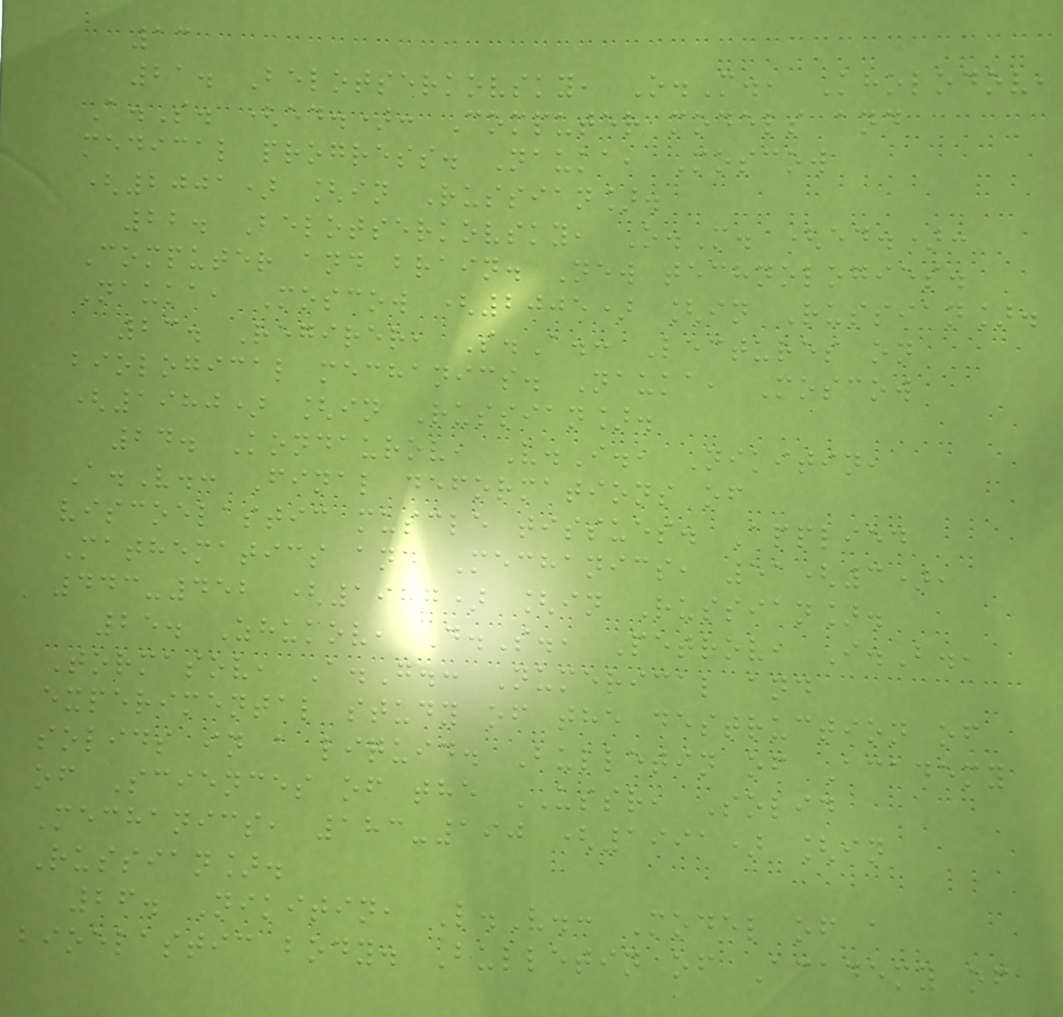13
21. Belotserkovsky, O.M., Kholodov,
A.S. (ed.): Computer models and
medical progress. Nauka, Moscow
(2001) [in Russian].
22. Belotserkovsky, O.M. (ed.):
Computer and brain. New technologies.
Nauka, Moscow (2005) [in Russian].
23. Regirer, S.A.: Lectures on
biological mechanics. Nauka, Moscow
(1980) [in Russian].
24. Kondaurov, V.I., Nikitin,
A.V.: Final deformations of
viscoelastic muscle tissues. Applied
Mathematics and Mechanics, 51(3),
443-452 (1987) [in Russian].
25. Zhukov, D.S., Petrov, I.B.,
Tormasov, A.G.: Numerical and
experimental study of the destruction of
solids in a liquid. Bulletin of Academy
of Sciences of the USSR, Solid
Mechanics, 183-190 (1991) [in
Russian].
26. Nikitin, L.V.: Model of a
bioelastic body. Bulletin of Academy of
